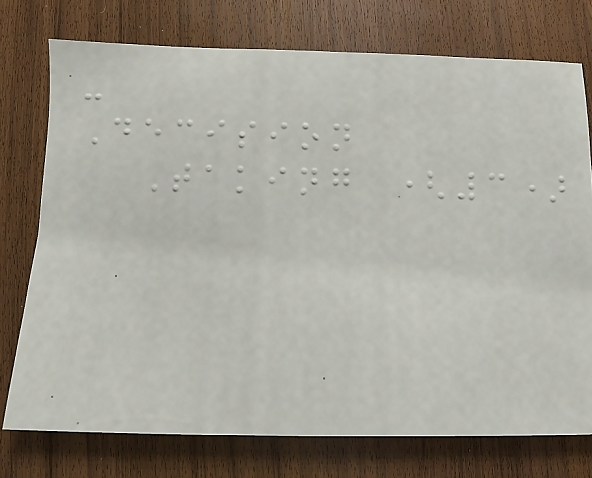-
Decision
Taking (3)
